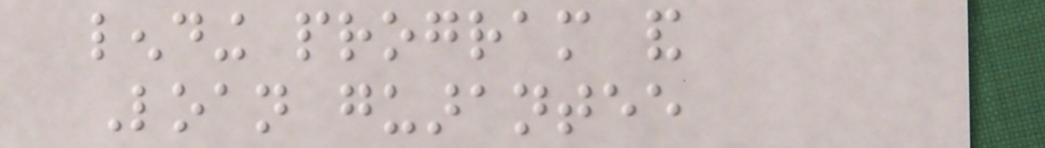lending program and
Loan guarantee
